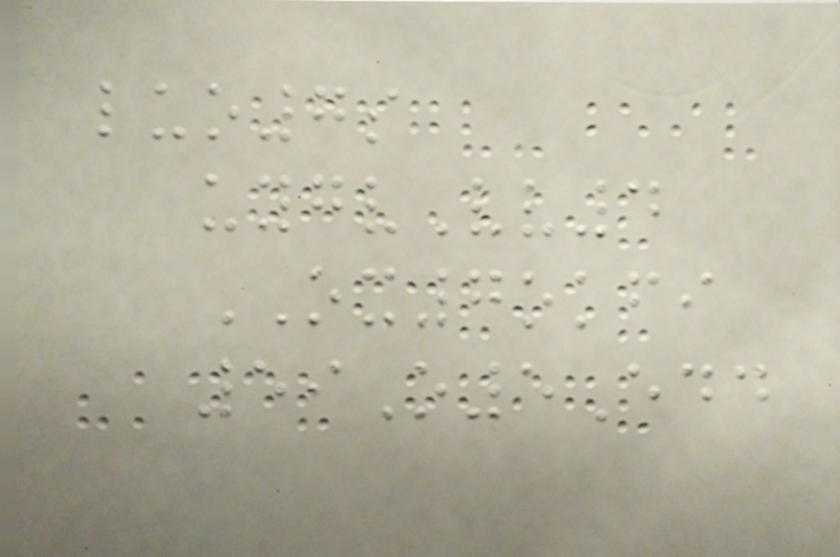luo7s
uygvVv4
OX7okfi
59O5Edd
